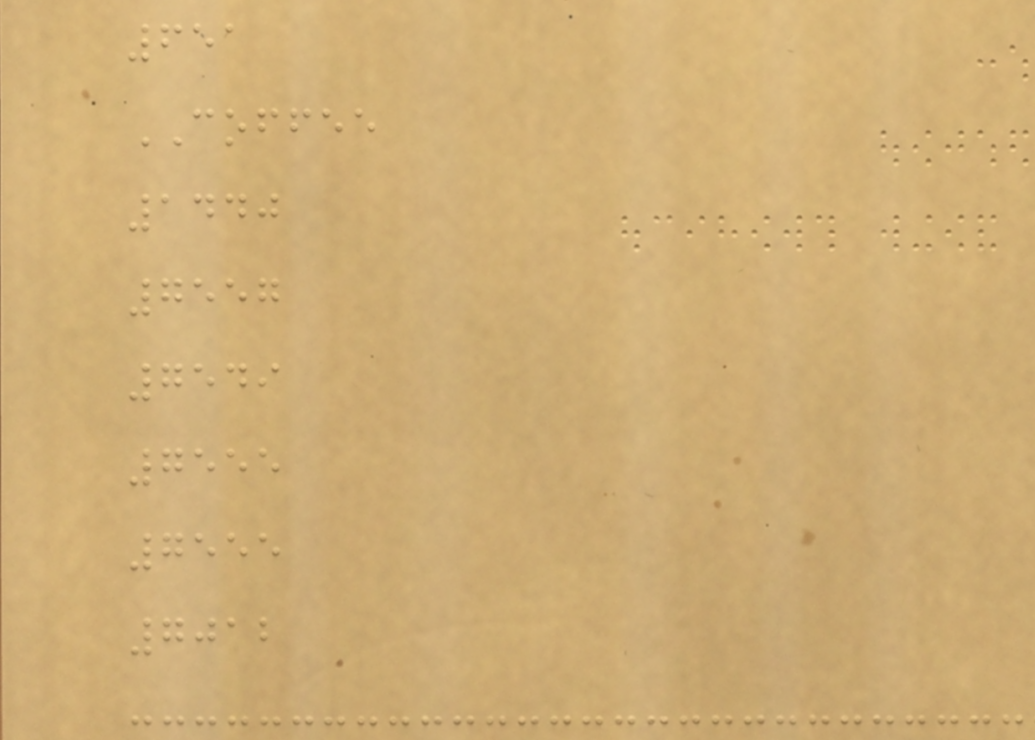651
COFFEE
1440
7557
7549
7555
7555
7012
